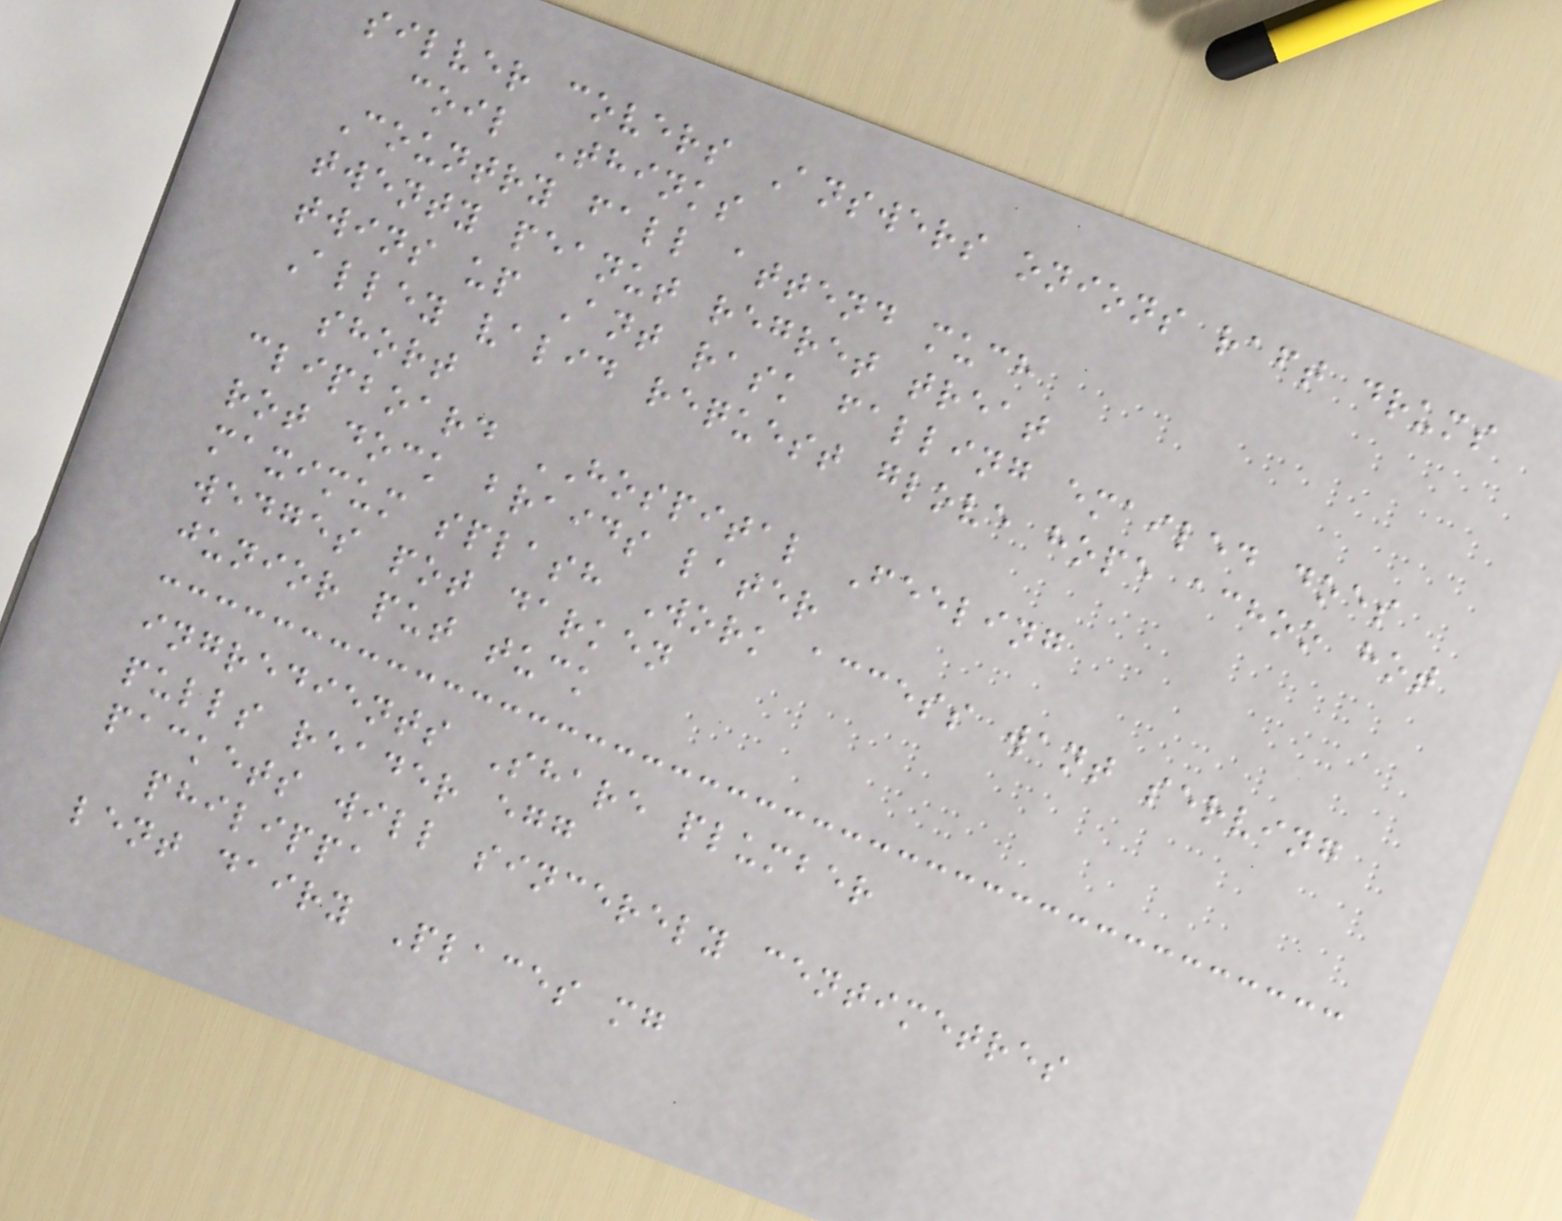silver covers Answers onions raft drums
coil Thinks
Country fall attend much
twenty peanut regret treat
twins up Ant rask falling emailed does
Alley valid request glove hope achoo hot
short
clipboard HOSPITAL Feeling
rot dock braids later
maximum splash Work access want serving
wedges pot darken
junior put tuck
ingredients Share plumber
pulls reader egg
packets will sincerely centimetres
philippa
lent dairy Places mg
